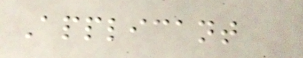Applicant
